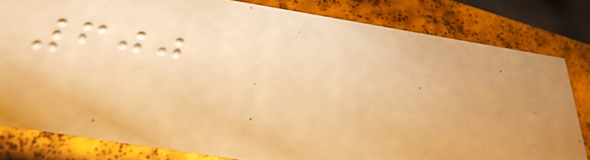600
